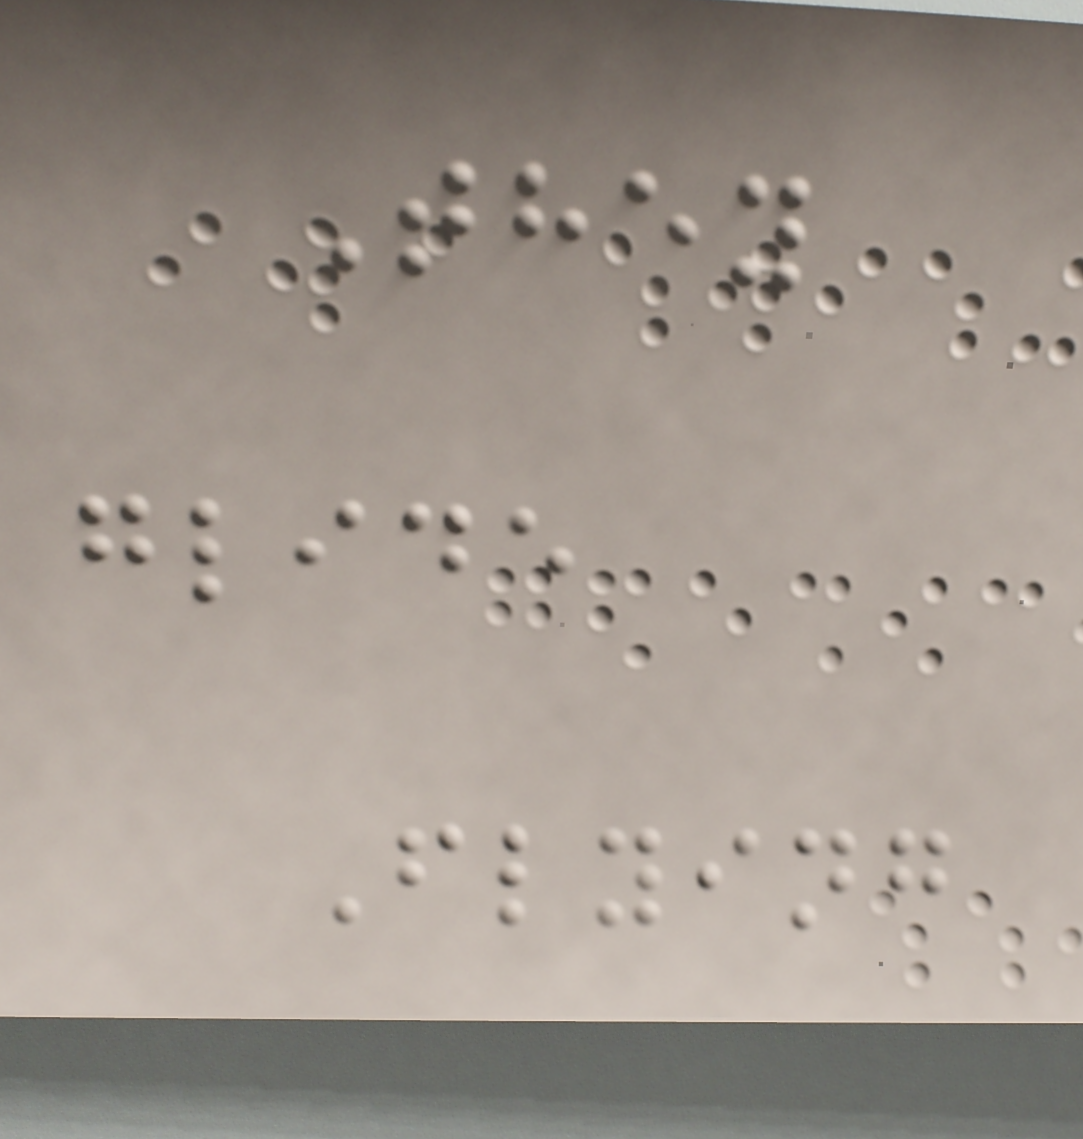They
glide
Flying
